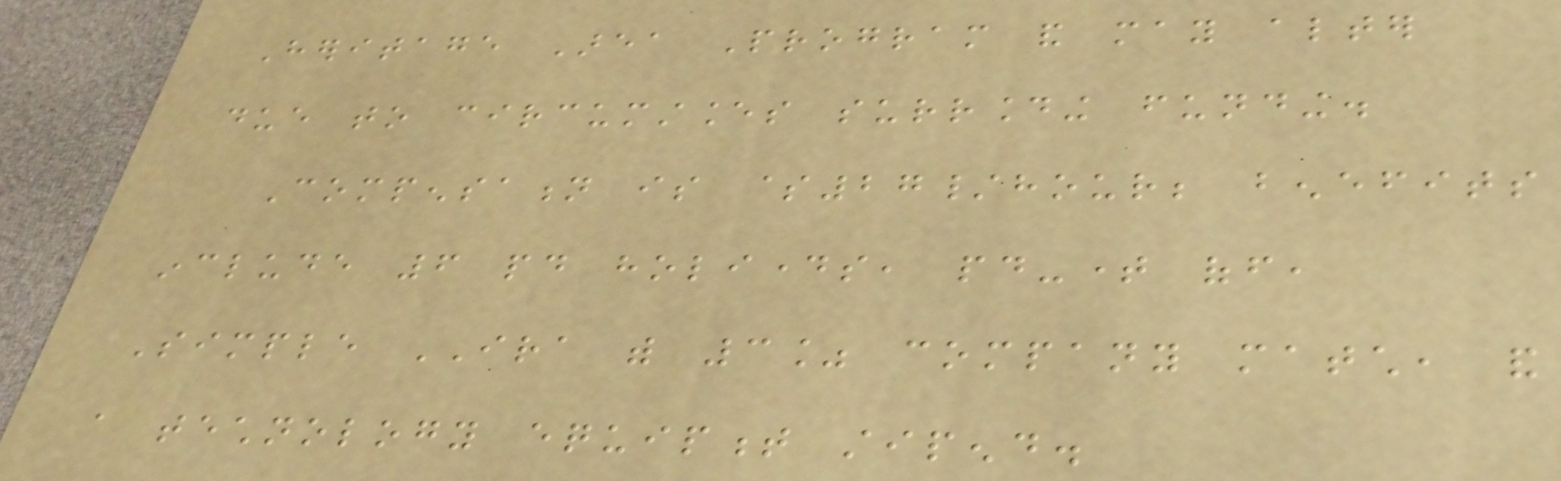Heritage Area Program and may alter
due to circumstances surrounding funding.
Compensation is $27/hour; benefits
include 6 paid holidays, paid-time off,
Simple IRA with 3% company match, and
a technology equipment stipend.
